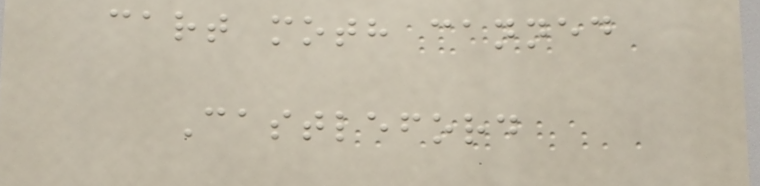cart moth canned
Castleford
